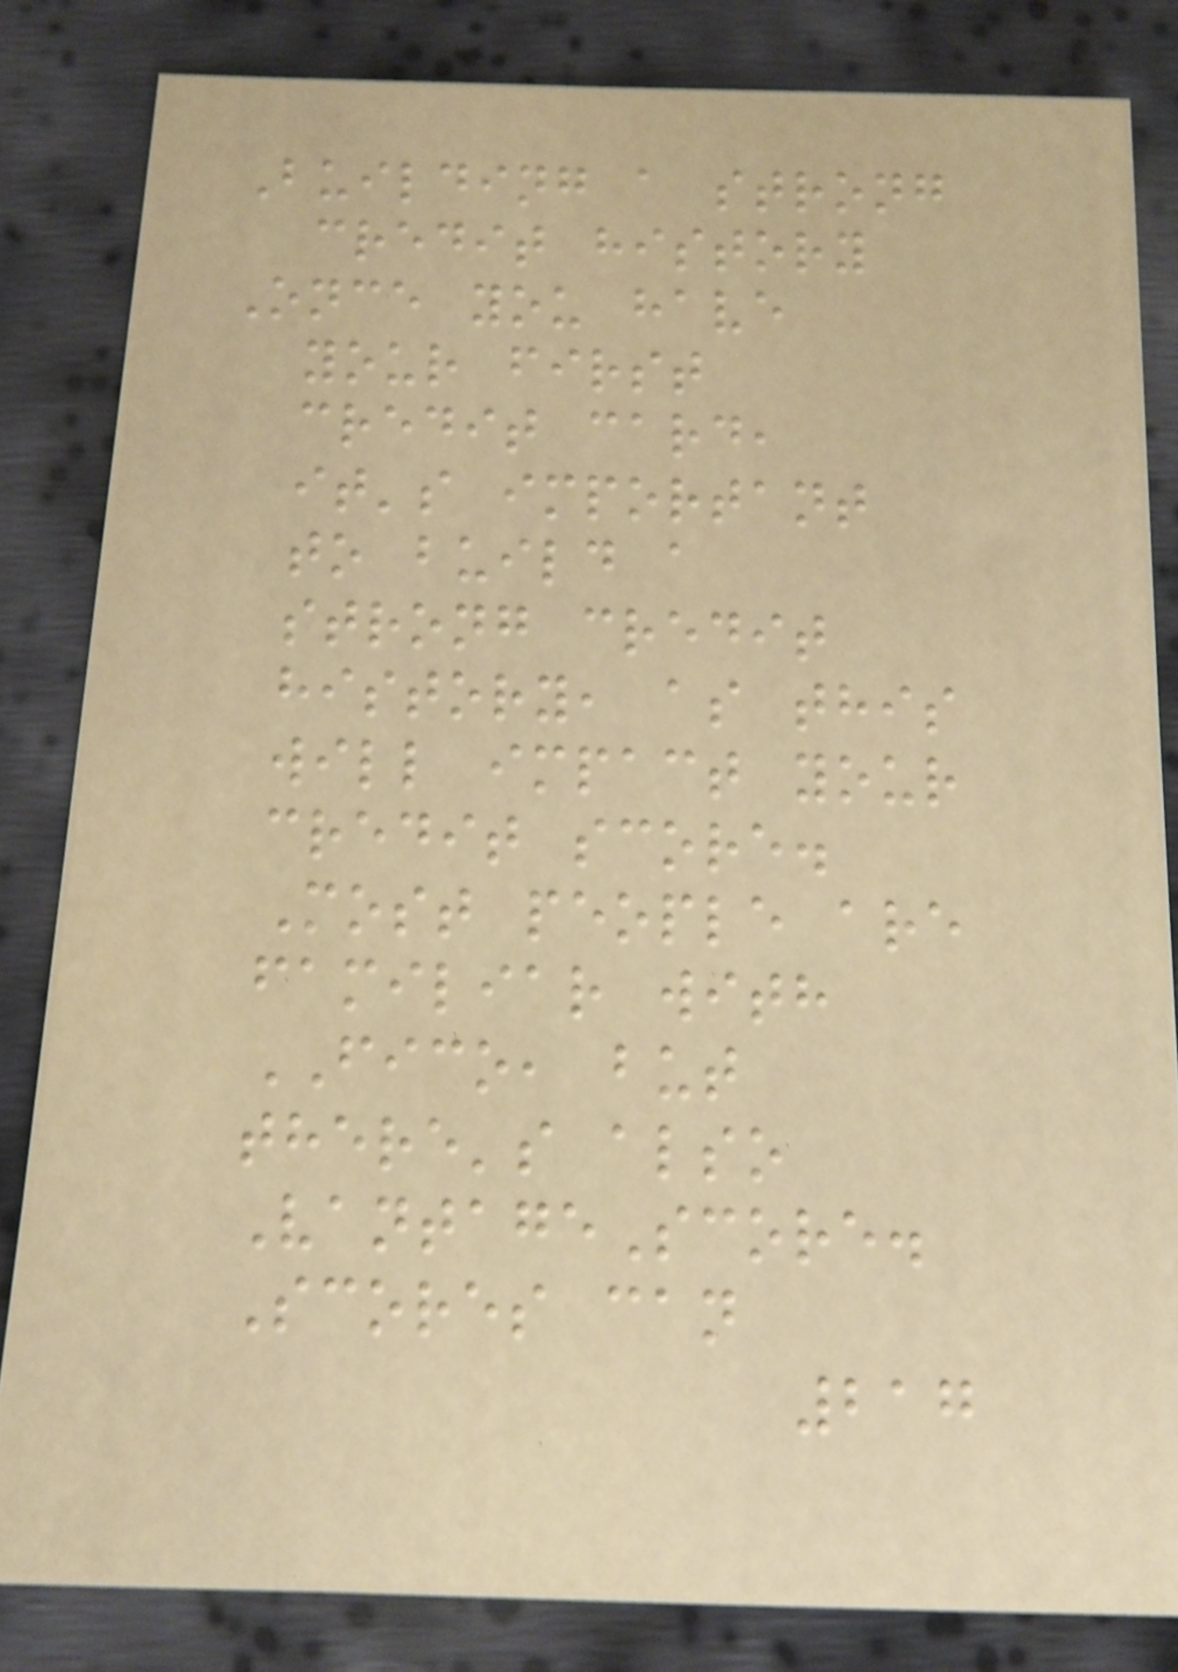Building a strong
credit history
Once you have
your first
credit card,
it's important
to build a
strong credit
history, as this
will impact your
credit score.
Most people are
familiar with
FICO, but
there's also
VantageScore.
Scores can
217
